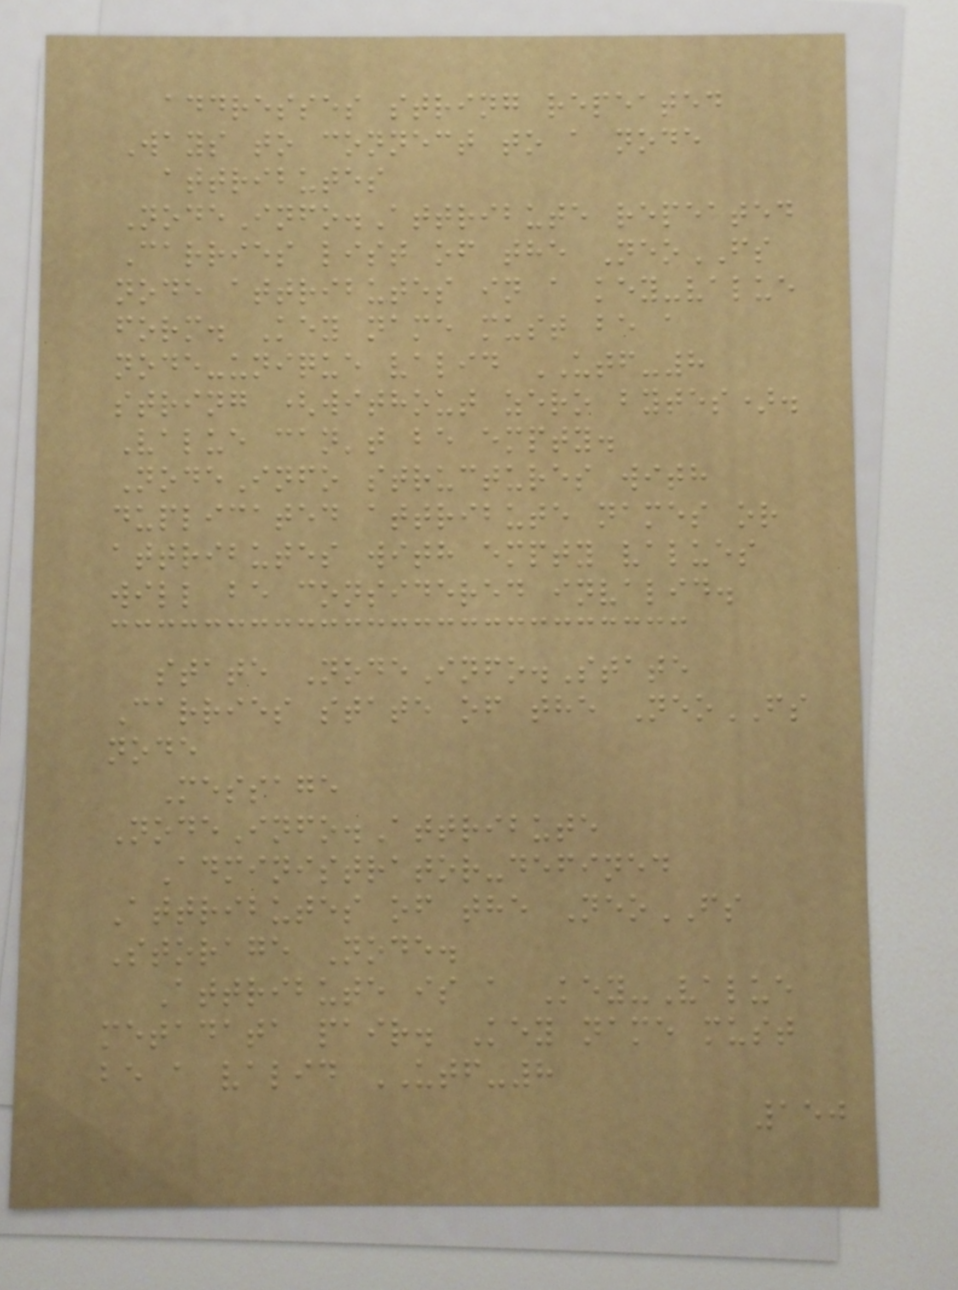addresses string repeated
Ways to connect to a node
attributes
NodeInfo.Attribute repeated
Carries list of the NeoFS
node attributes in a key-value
form. Key name must be a
node-unique valid UTF-8
string (without zero bytes).
Value can't be empty.
NodeInfo structures with
duplicated attribute names or
attributes with empty values
will be considered invalid.
state NodeInfo.State
Carries state of the NeoFS
node
Message
NodeInfo.Attribute
Administrator-defined
Attributes of the NeoFS
Storage Node.
Attribute is a Key-Value
metadata pair. Key name must
be a valid UTF-8
150
